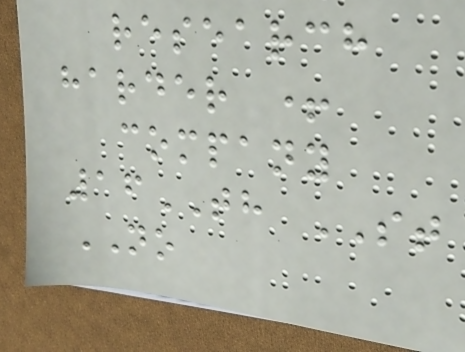research
harder +
company
16TH ST
NO
